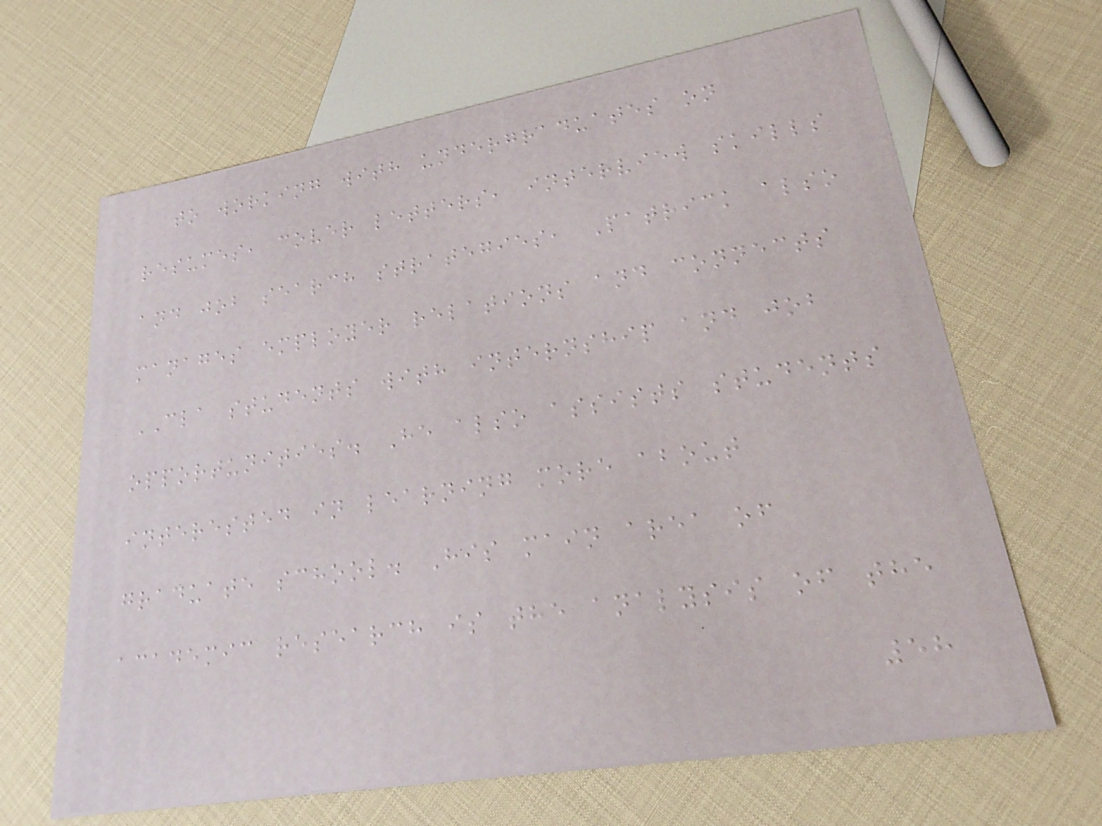to working with undergraduates on
resumes, cover letters, interview skills
and job search strategies, Patrick also
manages employer relations and connects
CLA students with internship and job
opportunities. He also assists students
interested in learning more about
graduate school. His main area of
academic research is the analysis of the
58
